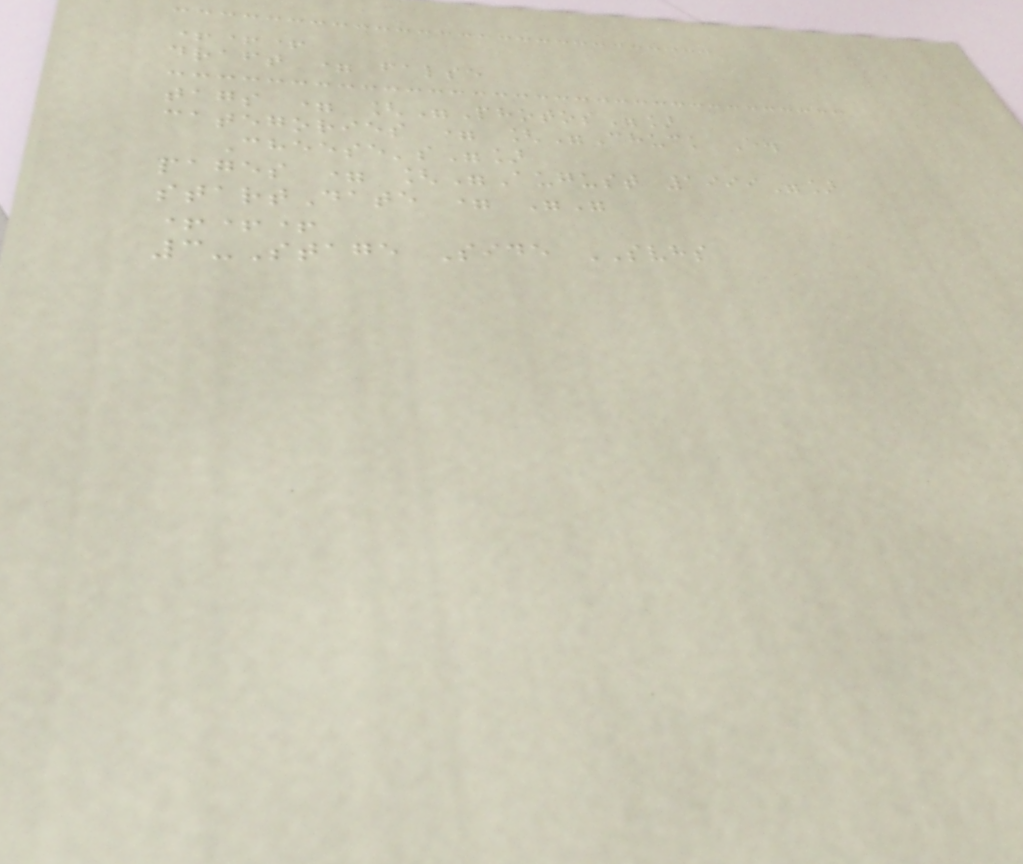+++
draft = false
tags = ["Photos"]
categories = ["Chuck E.
Cheese's"]
pages = ["August 1999"]
startDate = ""
+++
3-Stage Side SVHS
